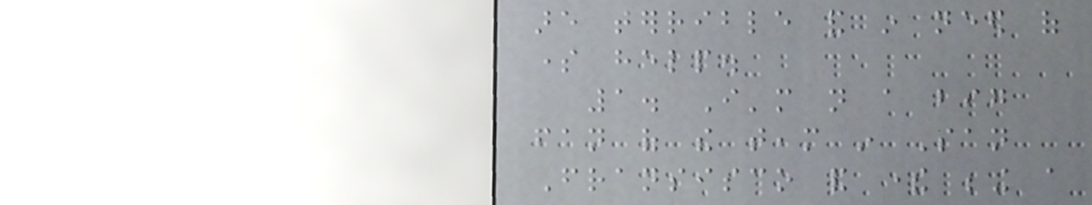are terrible and in need of
some help.
1. I'm not a big
fan of the team in San
Fransisco and there being a
